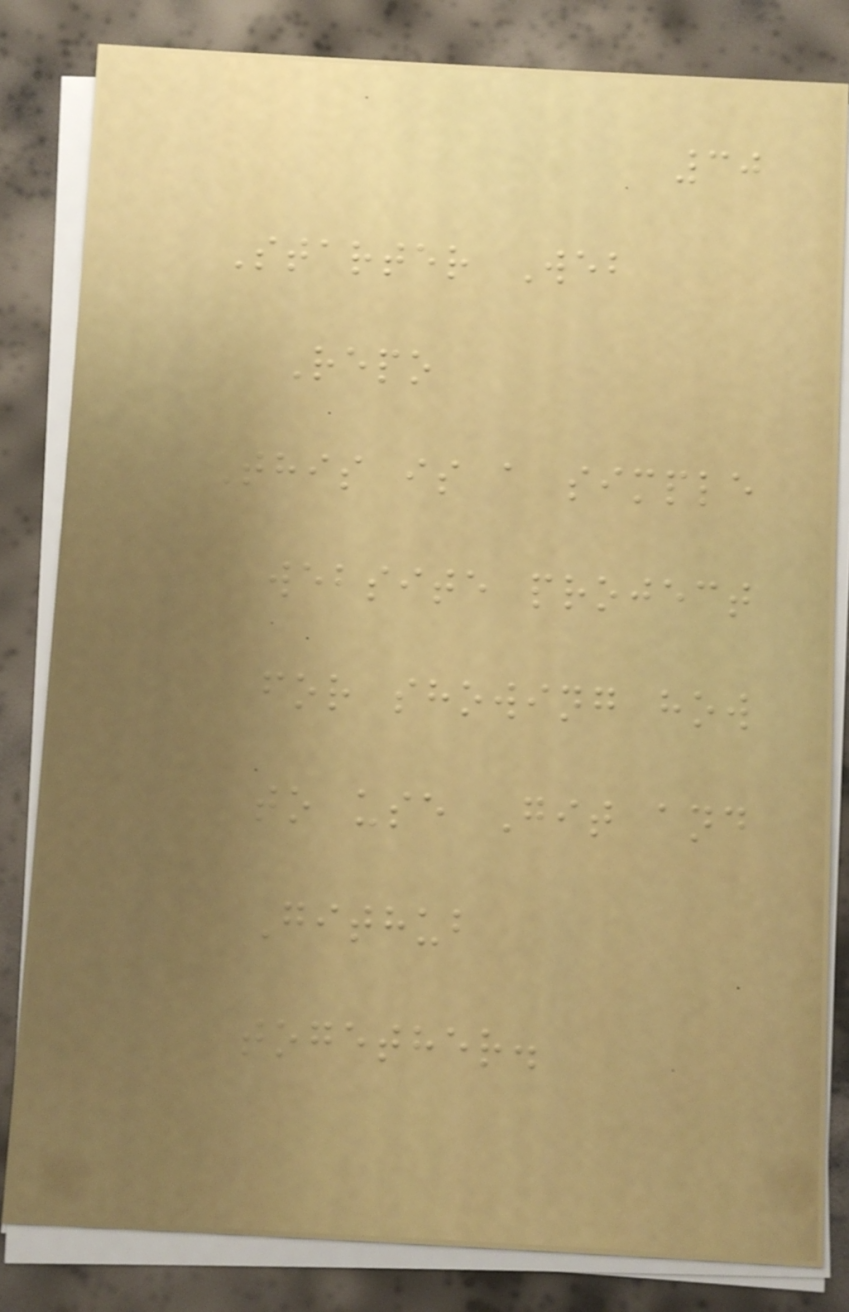30
Starter Web
Repo
This is a simple
website project
for showing how
to use Git and
Github
together.
